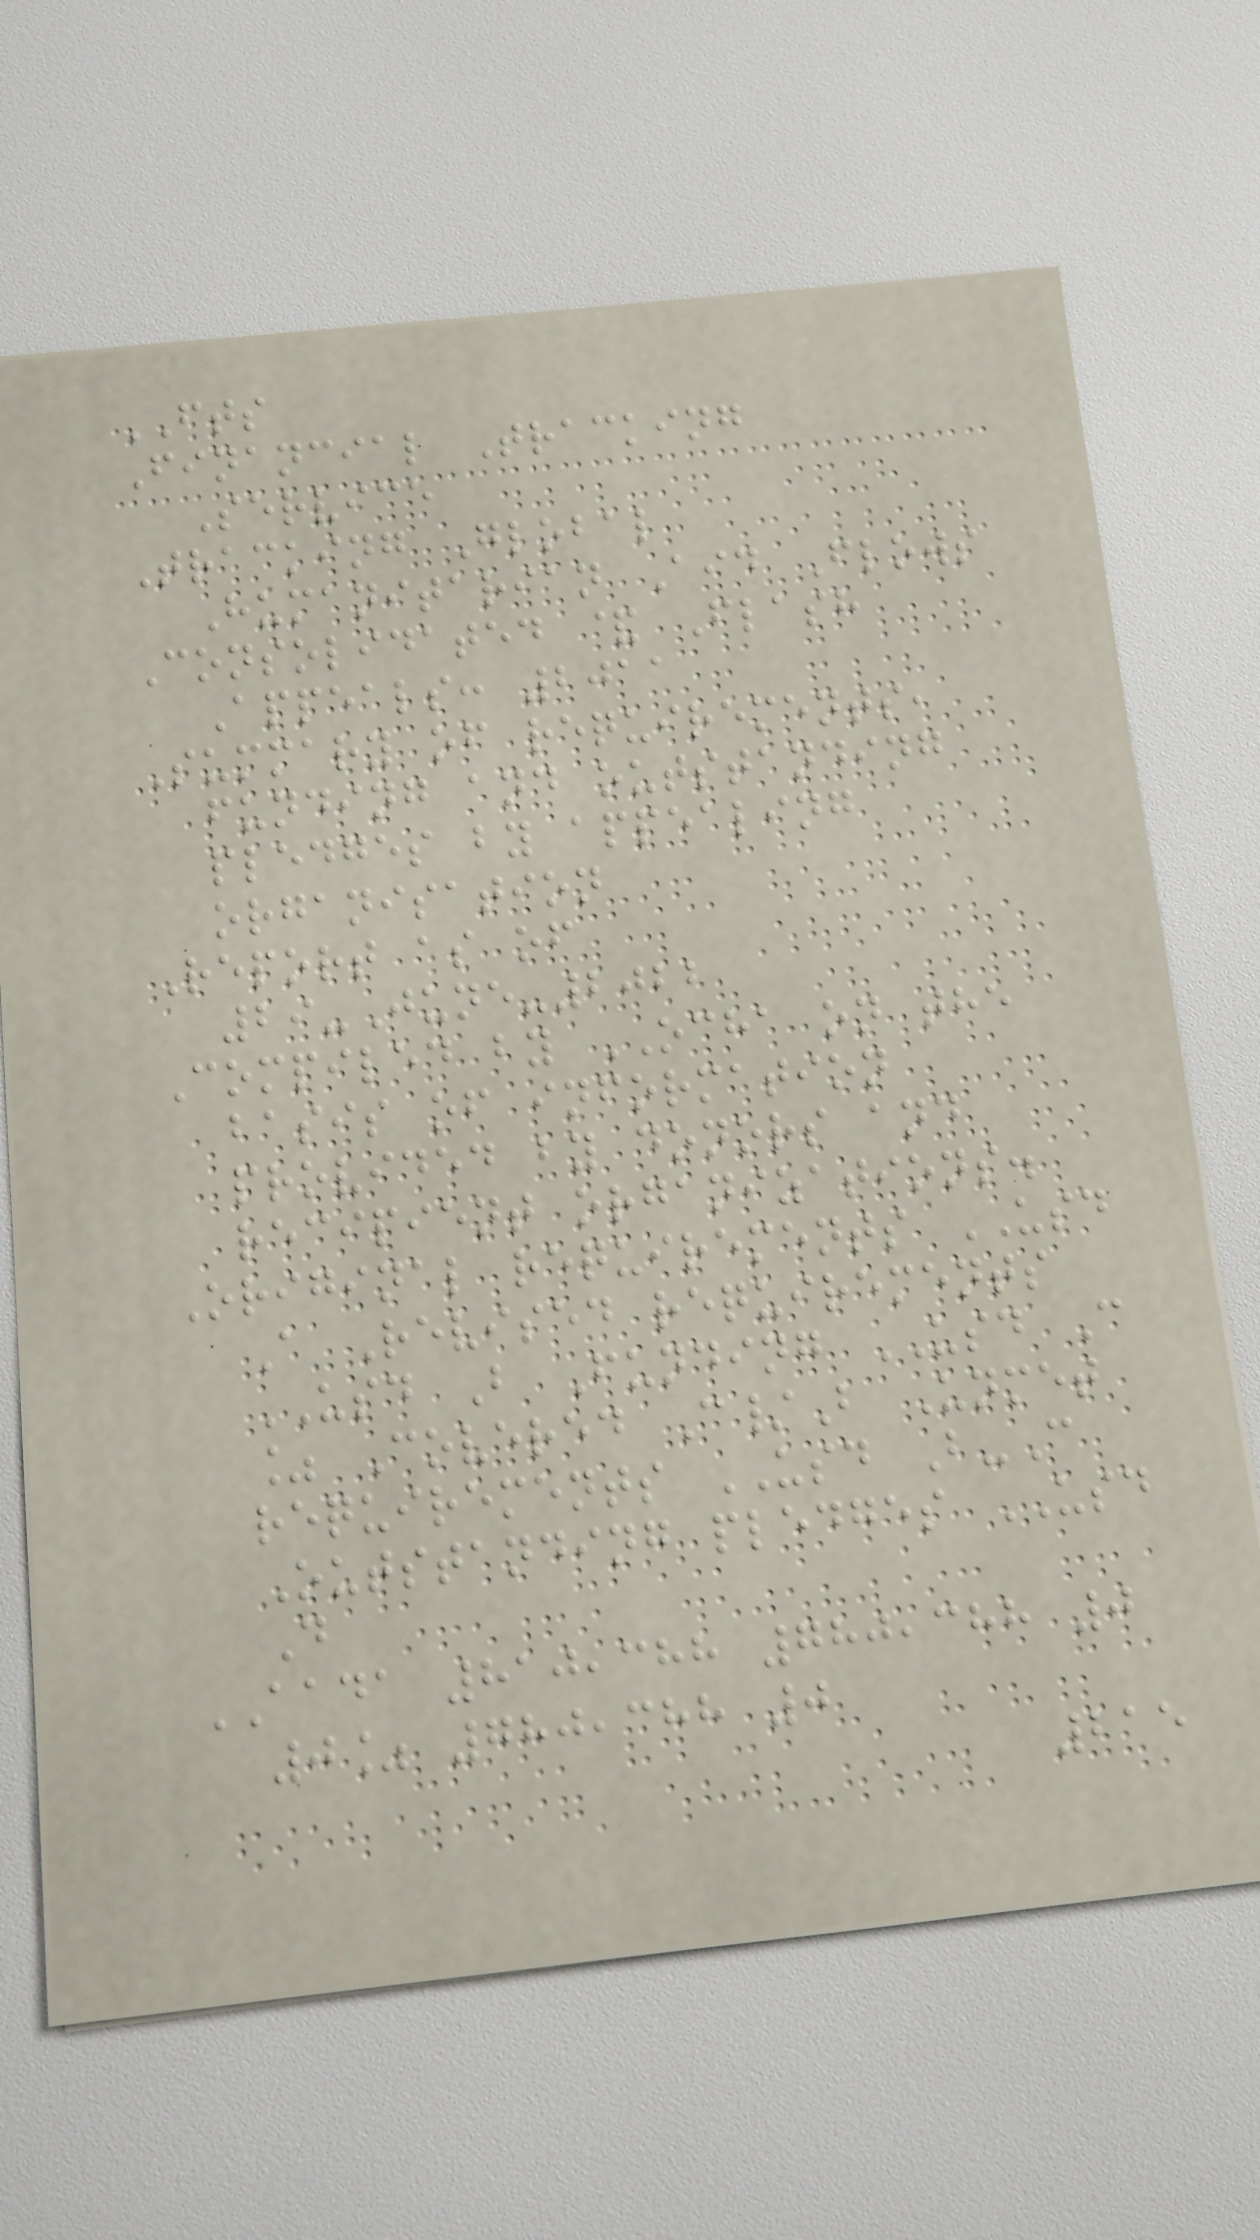FTS
Financial Tracking
Service
Tracking Global
Humanitarian Aid Flows
Consolidated & Flash
Appeals: 2011
Summary of requirements,
funding and outstanding
pledges by appealing
organisation
Report as of
29-June-2022
Compiled by OCHA on the
basis of information
provided by donors and
recipient organizations.
Original requirements USD
A Revised requirements
USD B Funding USD C
% Covered C/B Unmet
requirements USD B-C
Outstanding pledges USD
D
AADA 810,388 780,388 0
0% 780,388 0
215
